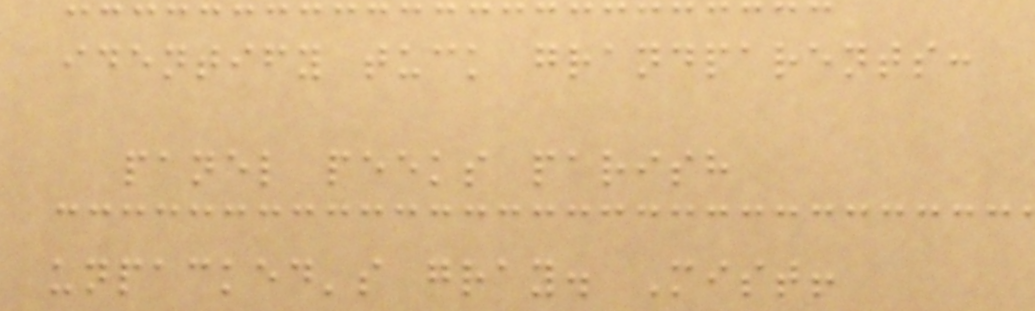identify tuck grandparents:
panel peeks parish
unpacked's gray. Mist!
